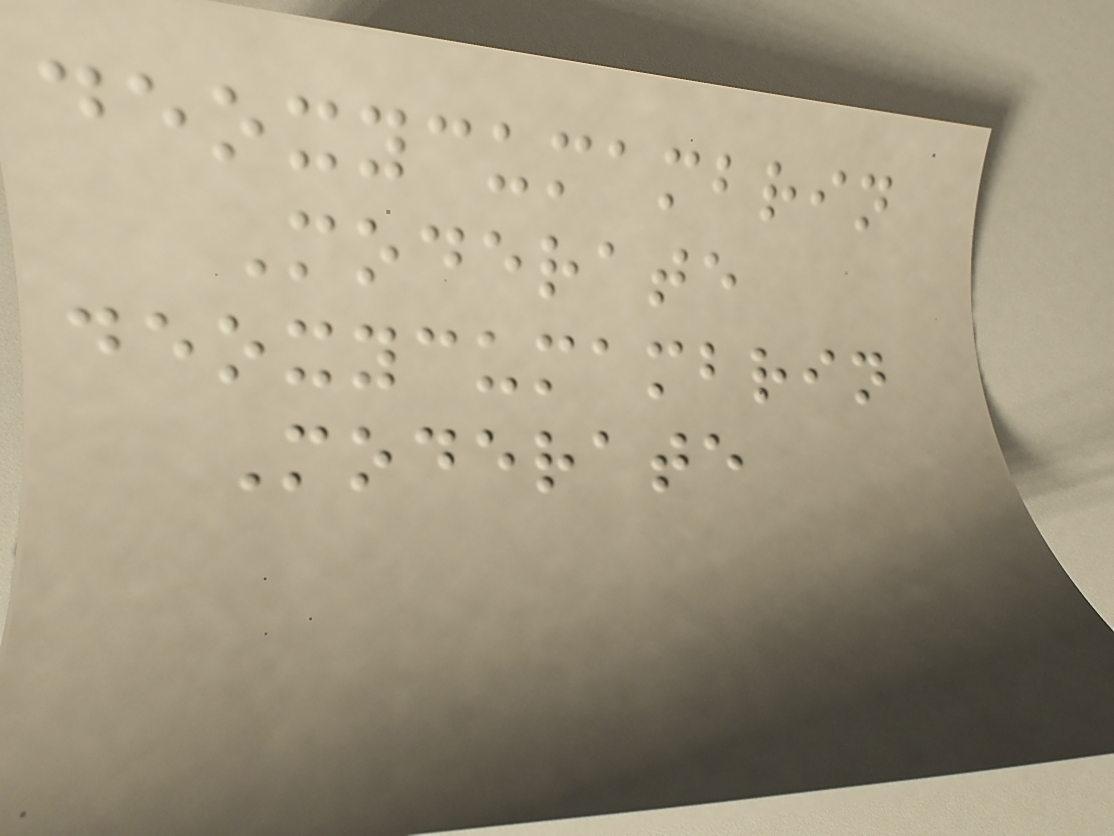deoxycumambrin
Moderate
deoxycumambrin
Moderate
